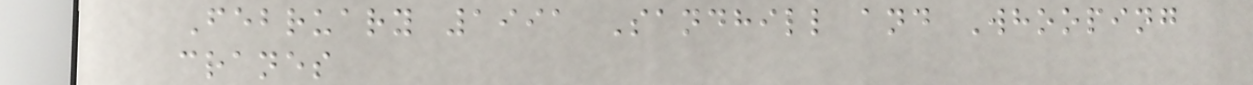February 1991 Sandhill and Whooping
cranes
